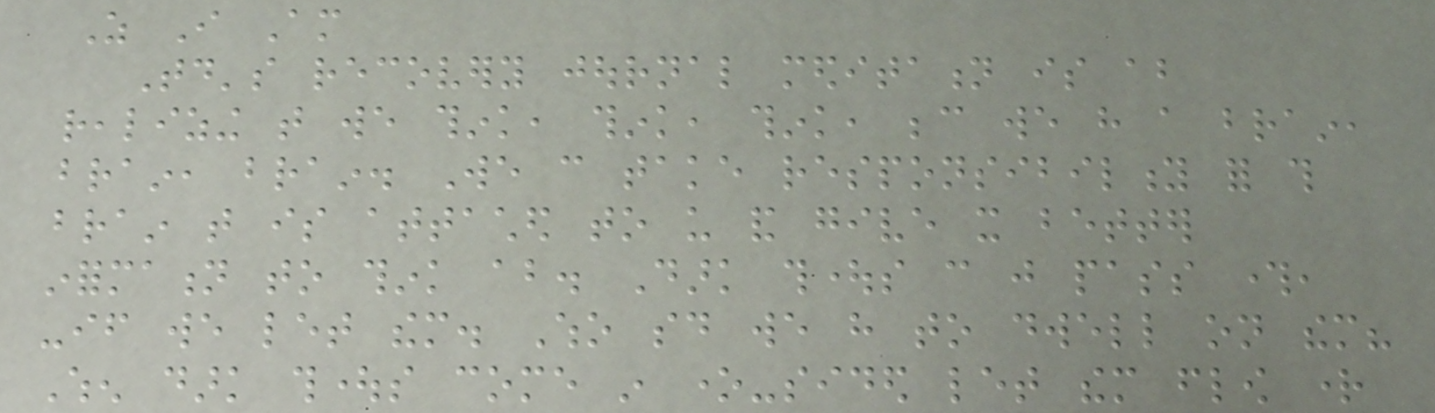As I Am
Today's recovery journal meditation is about
realizing that we think, think, think, because we have a brain,
brain, brain. We can take responsibility for this
brain that is attached to us and give it better
information to think about. Dark thoughts can just pass through,
-if we let them. Who said we have to dwell on them?
When dark thoughts come in one-sided let them flow right
